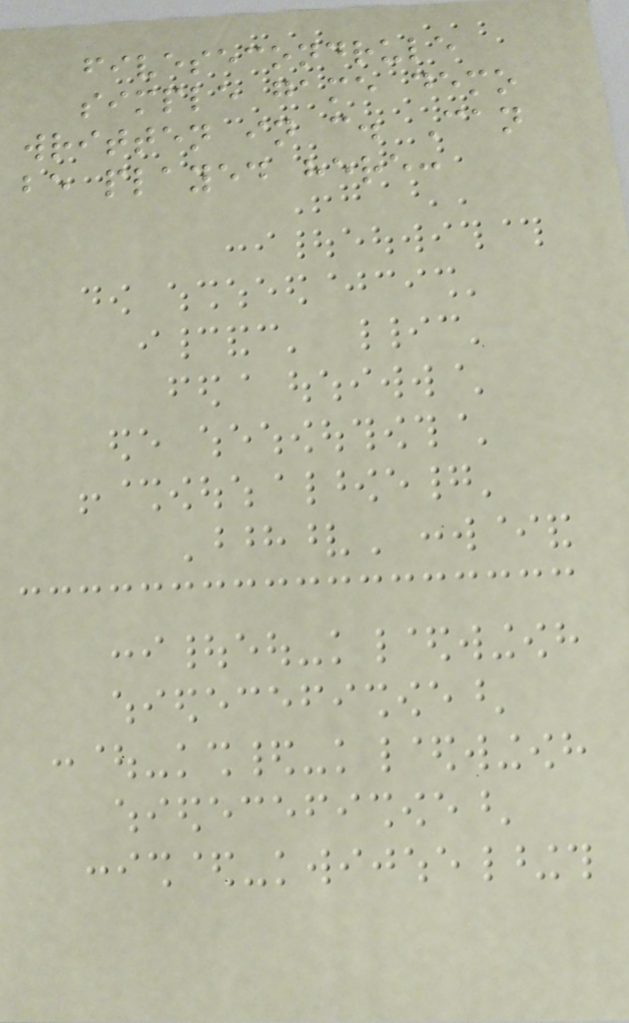fivesecondrule
simple game demo
written in c. Can
be played here:
